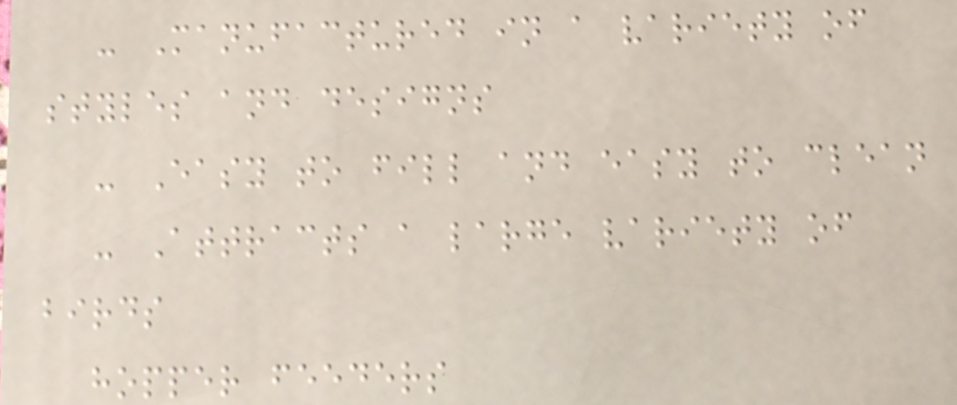- Manufactured in a variety of
styles and designs
- Easy to fill and easy to clean
- Attracts a large variety of
birds
hopper feeders
